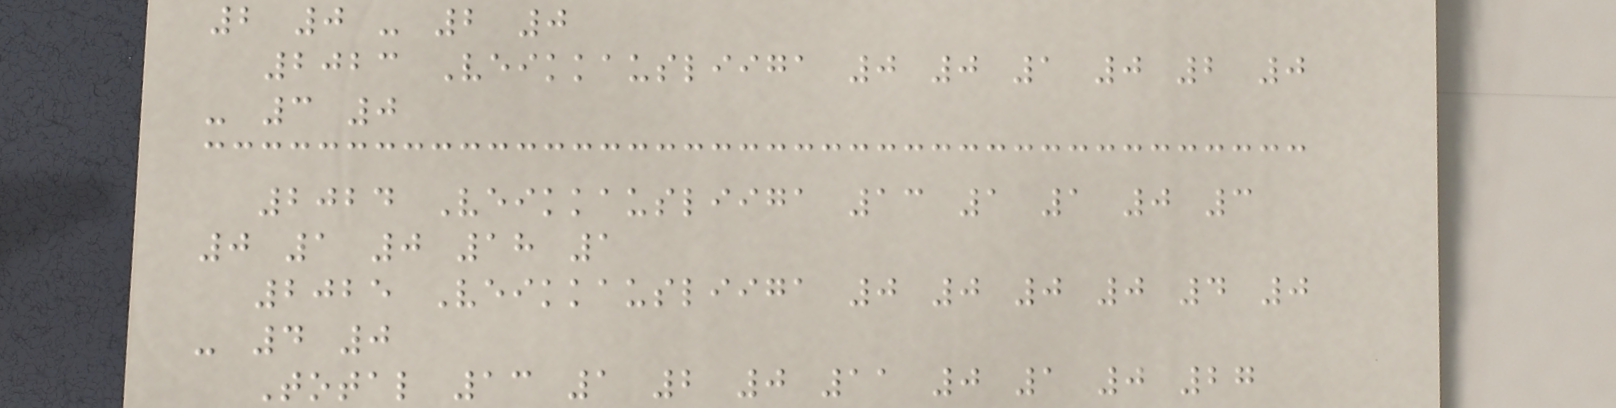2 0 - 2 0
2023 Veikkausliiga 0 0 1 0 2 0
- 3 0
2024 Veikkausliiga 13 1 1 0 3
0 1 0 18 1
2025 Veikkausliiga 0 0 0 0 4 0
- 4 0
Total 13 1 2 0 11 0 1 0 27
